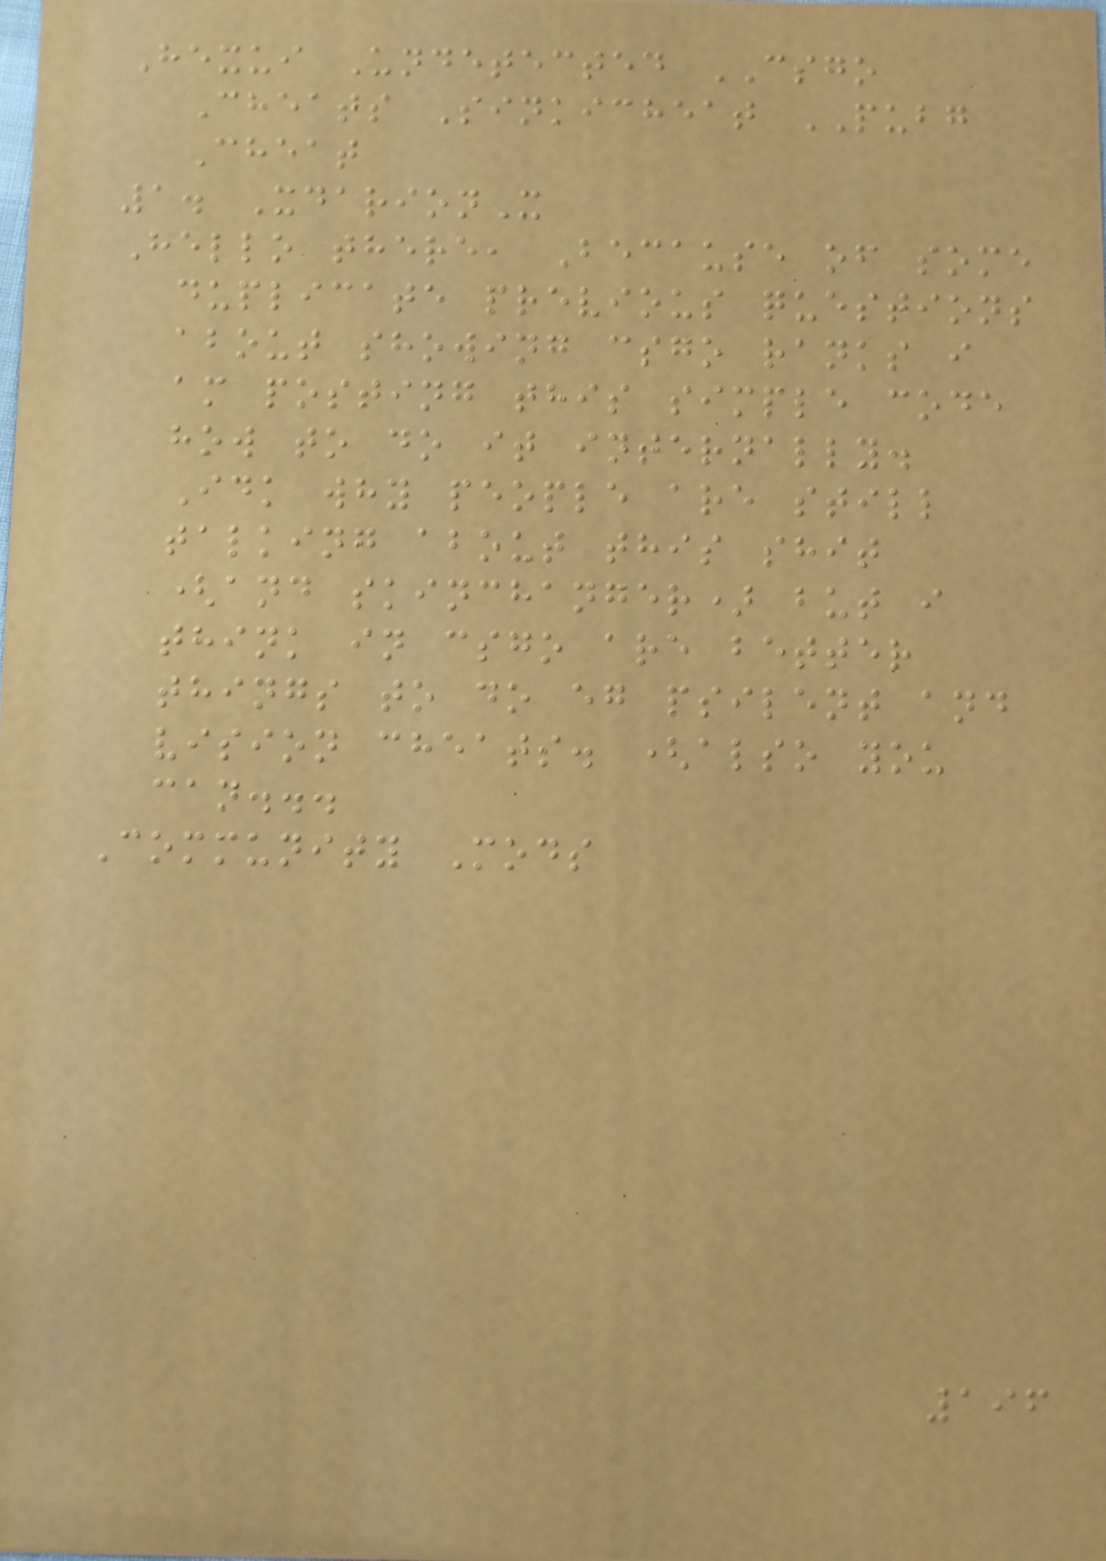Hexui Undetected CSGO
Cheats Sinkicheat PUBG
Cheat
1. XdarionX
Hello there, Because of some
duplicate previous questions
about showing csgo ranks i
am posting this simple code
how to do it internally.
Idk why people are still
talking about this shit
(and skinchanger) but i
think in csgo are better
things to do eg psilent and
vision cheats. (also you
can...
Community Mods
196
